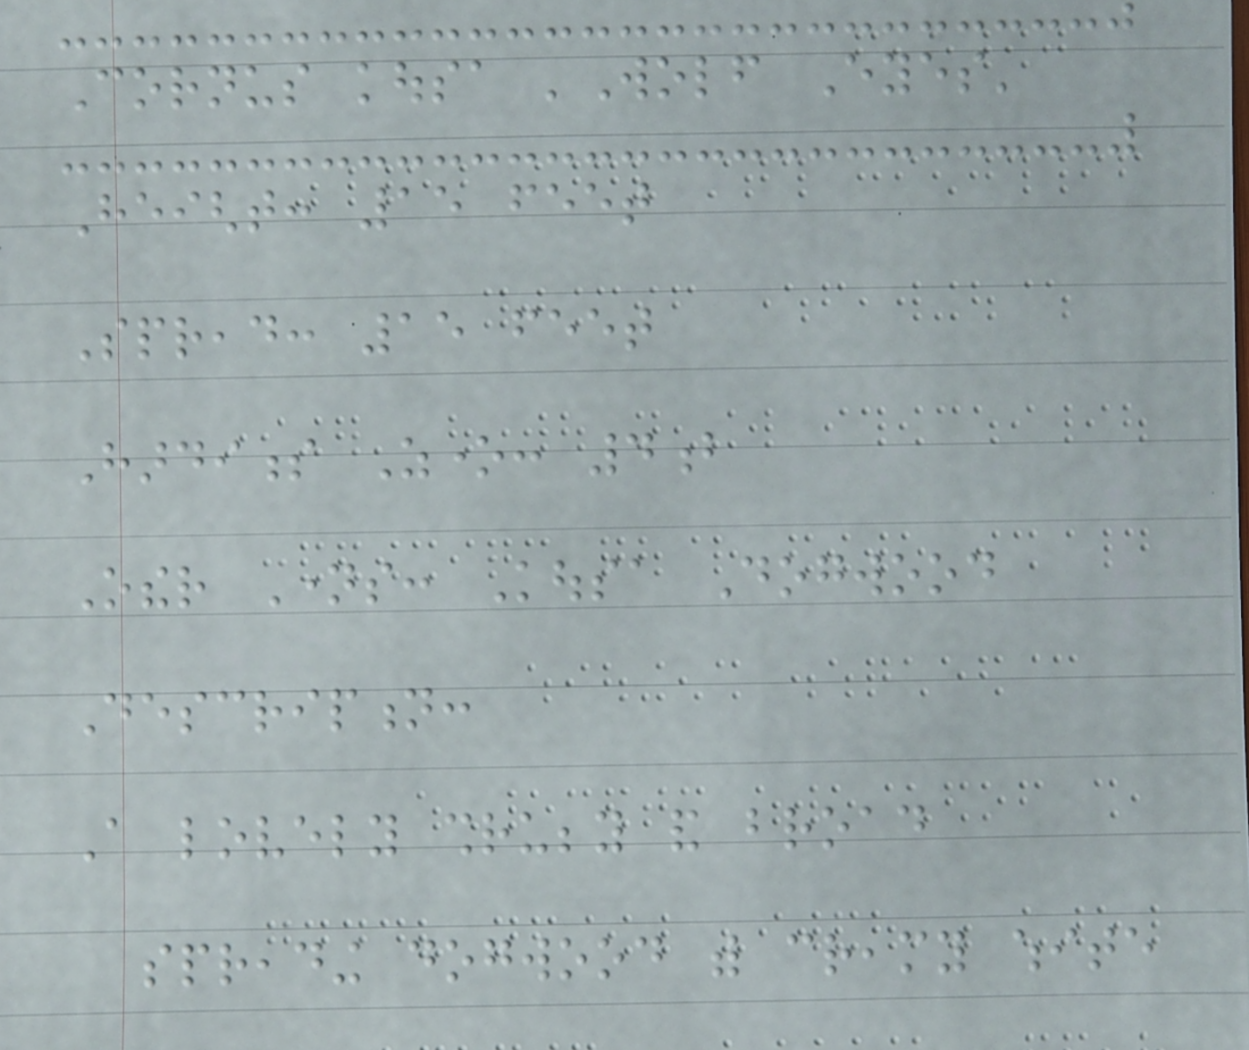Cornus kousa 'Wolf Eyes'
Height: 15 feet
Spread: 15 feet
Hardiness Zone: 4b
Other Names: Kousa Dogwood
Description:
A lovely shrubby and broad
spreading dogwood with creamy white
